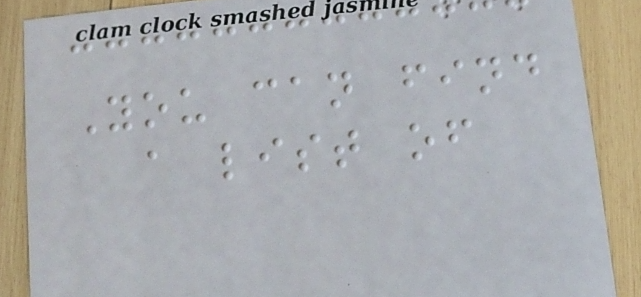You can find
a list of
